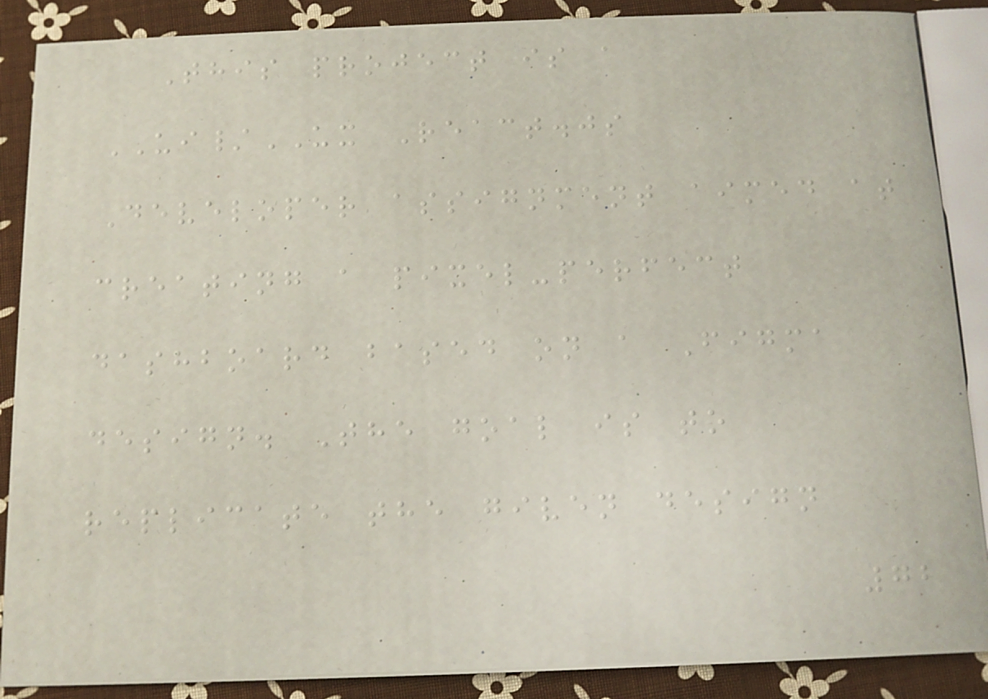This project is a
UI/UX React.js
Developer assignment aimed at
creating a pixel-perfect
dashboard based on a Figma
design. The goal is to
replicate the given design
72
